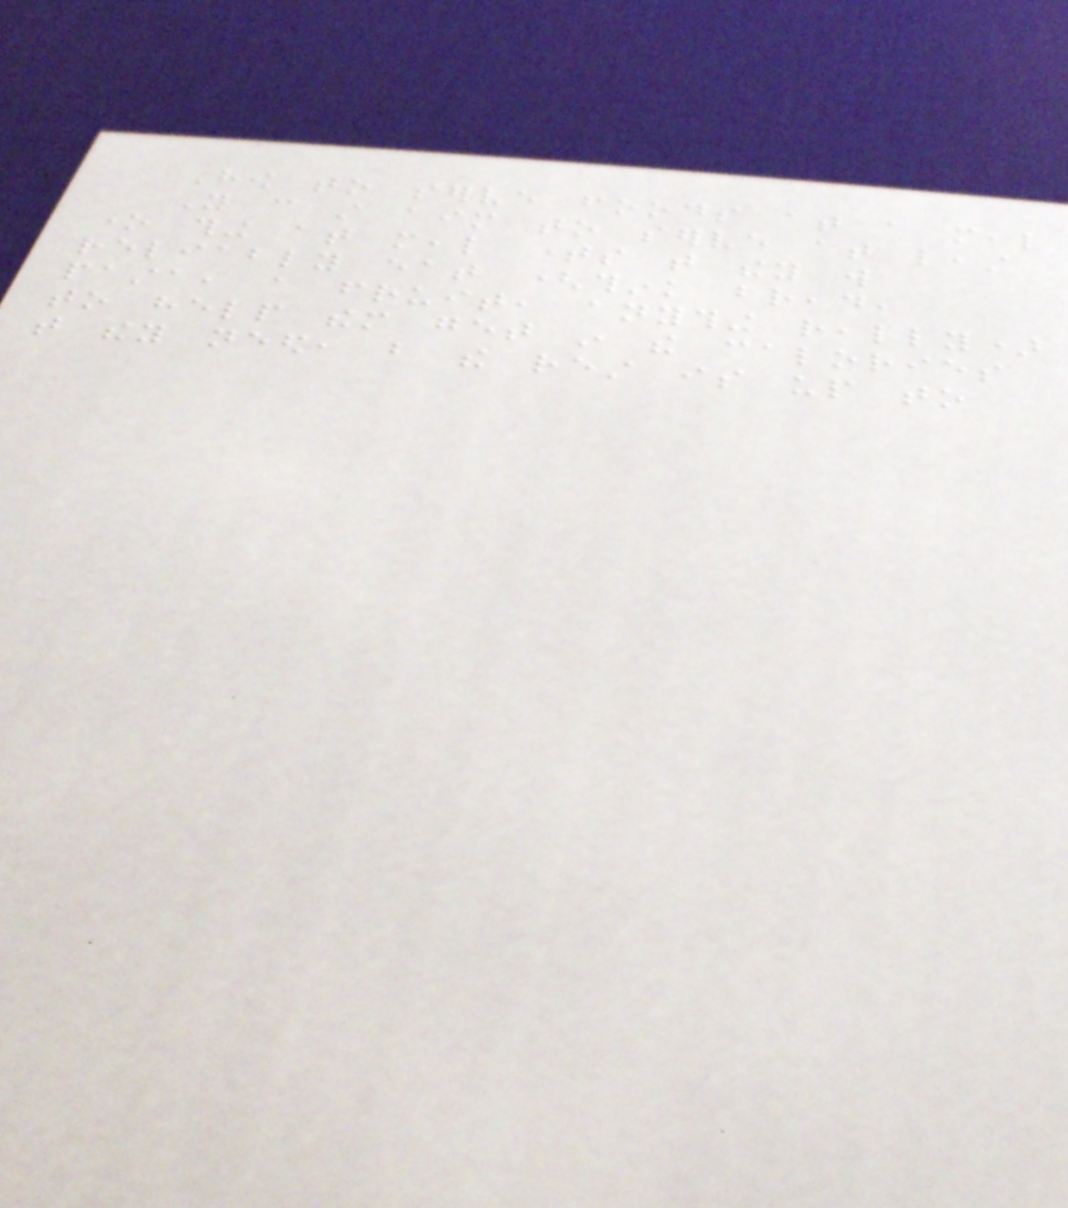How to serve foods at a meal
You can still aim to serve at least
one thing at meal times that they will
reliably eat (think bread,
pasta, a fruit, anything really)
to help them get in the calories
that they need, but the rest is up to
